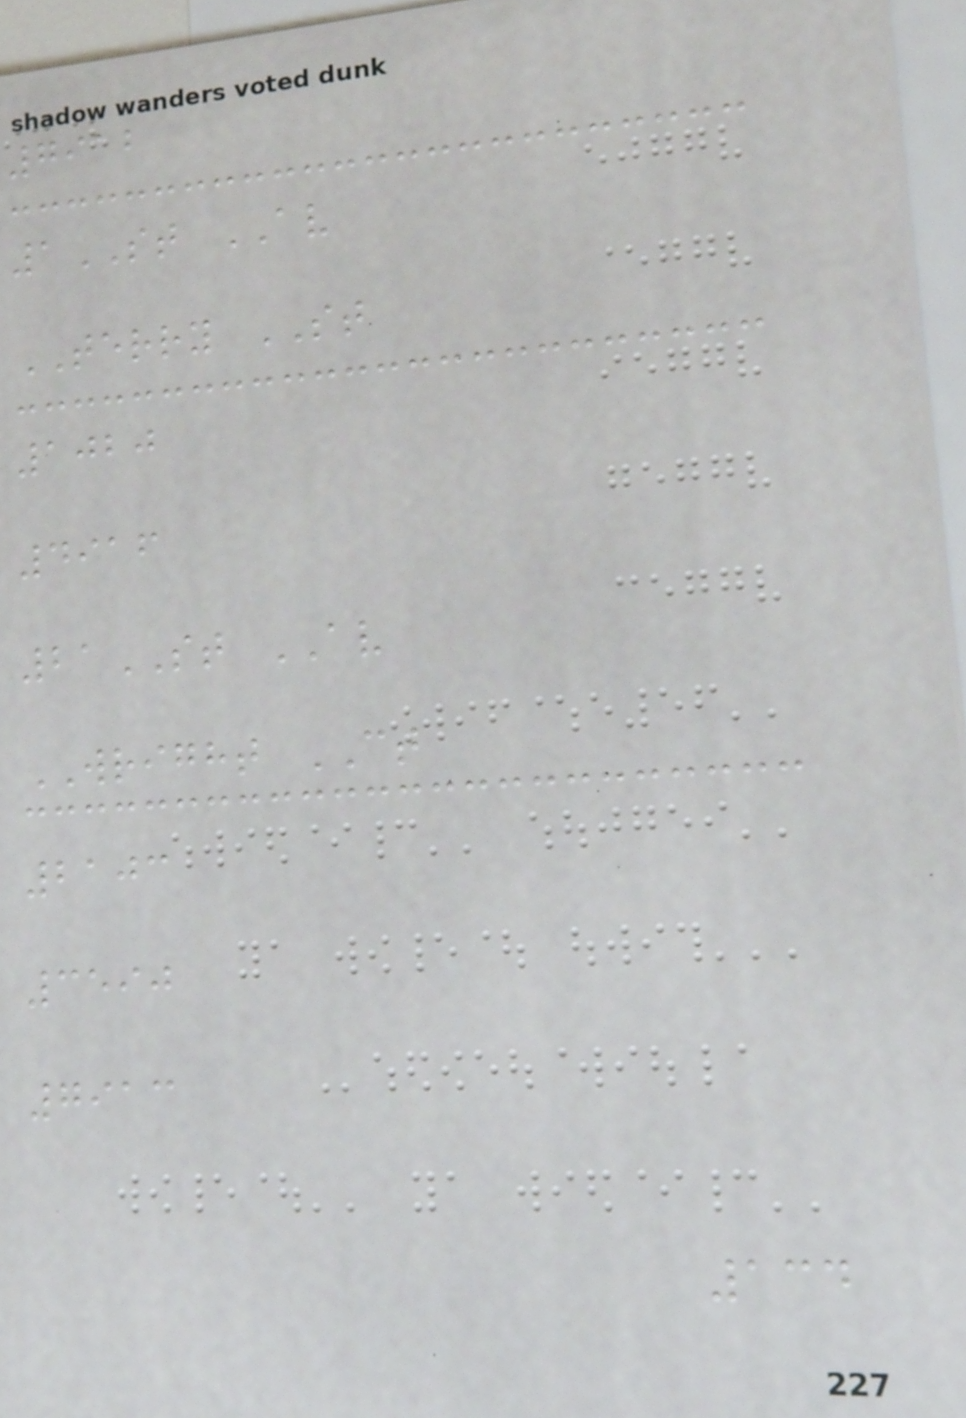7912
1ST AV
TERRY ST
1020
4916
21ST AV
WRIGHT CT
2103
3590
7913
134
